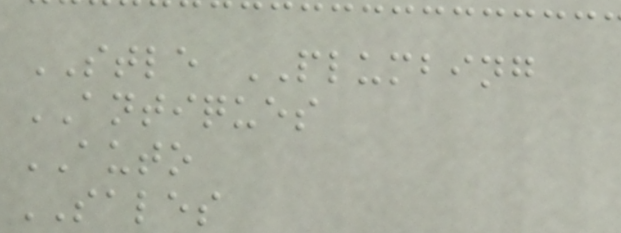STLE PLUMBING
ANTIQUES
AUTO
SALES
